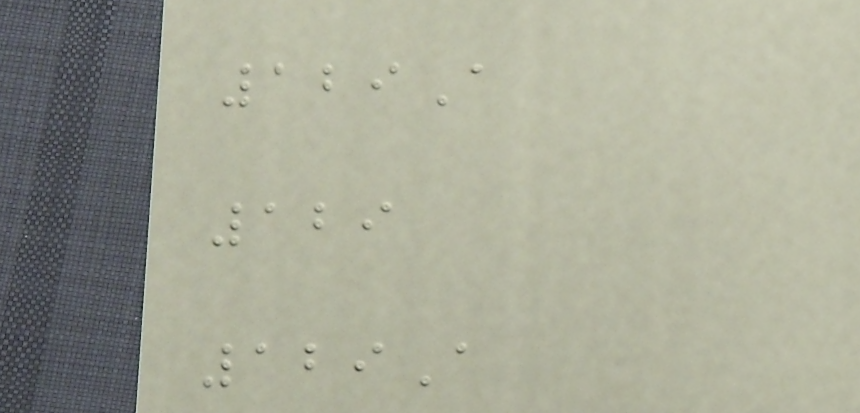129A
129
129A
